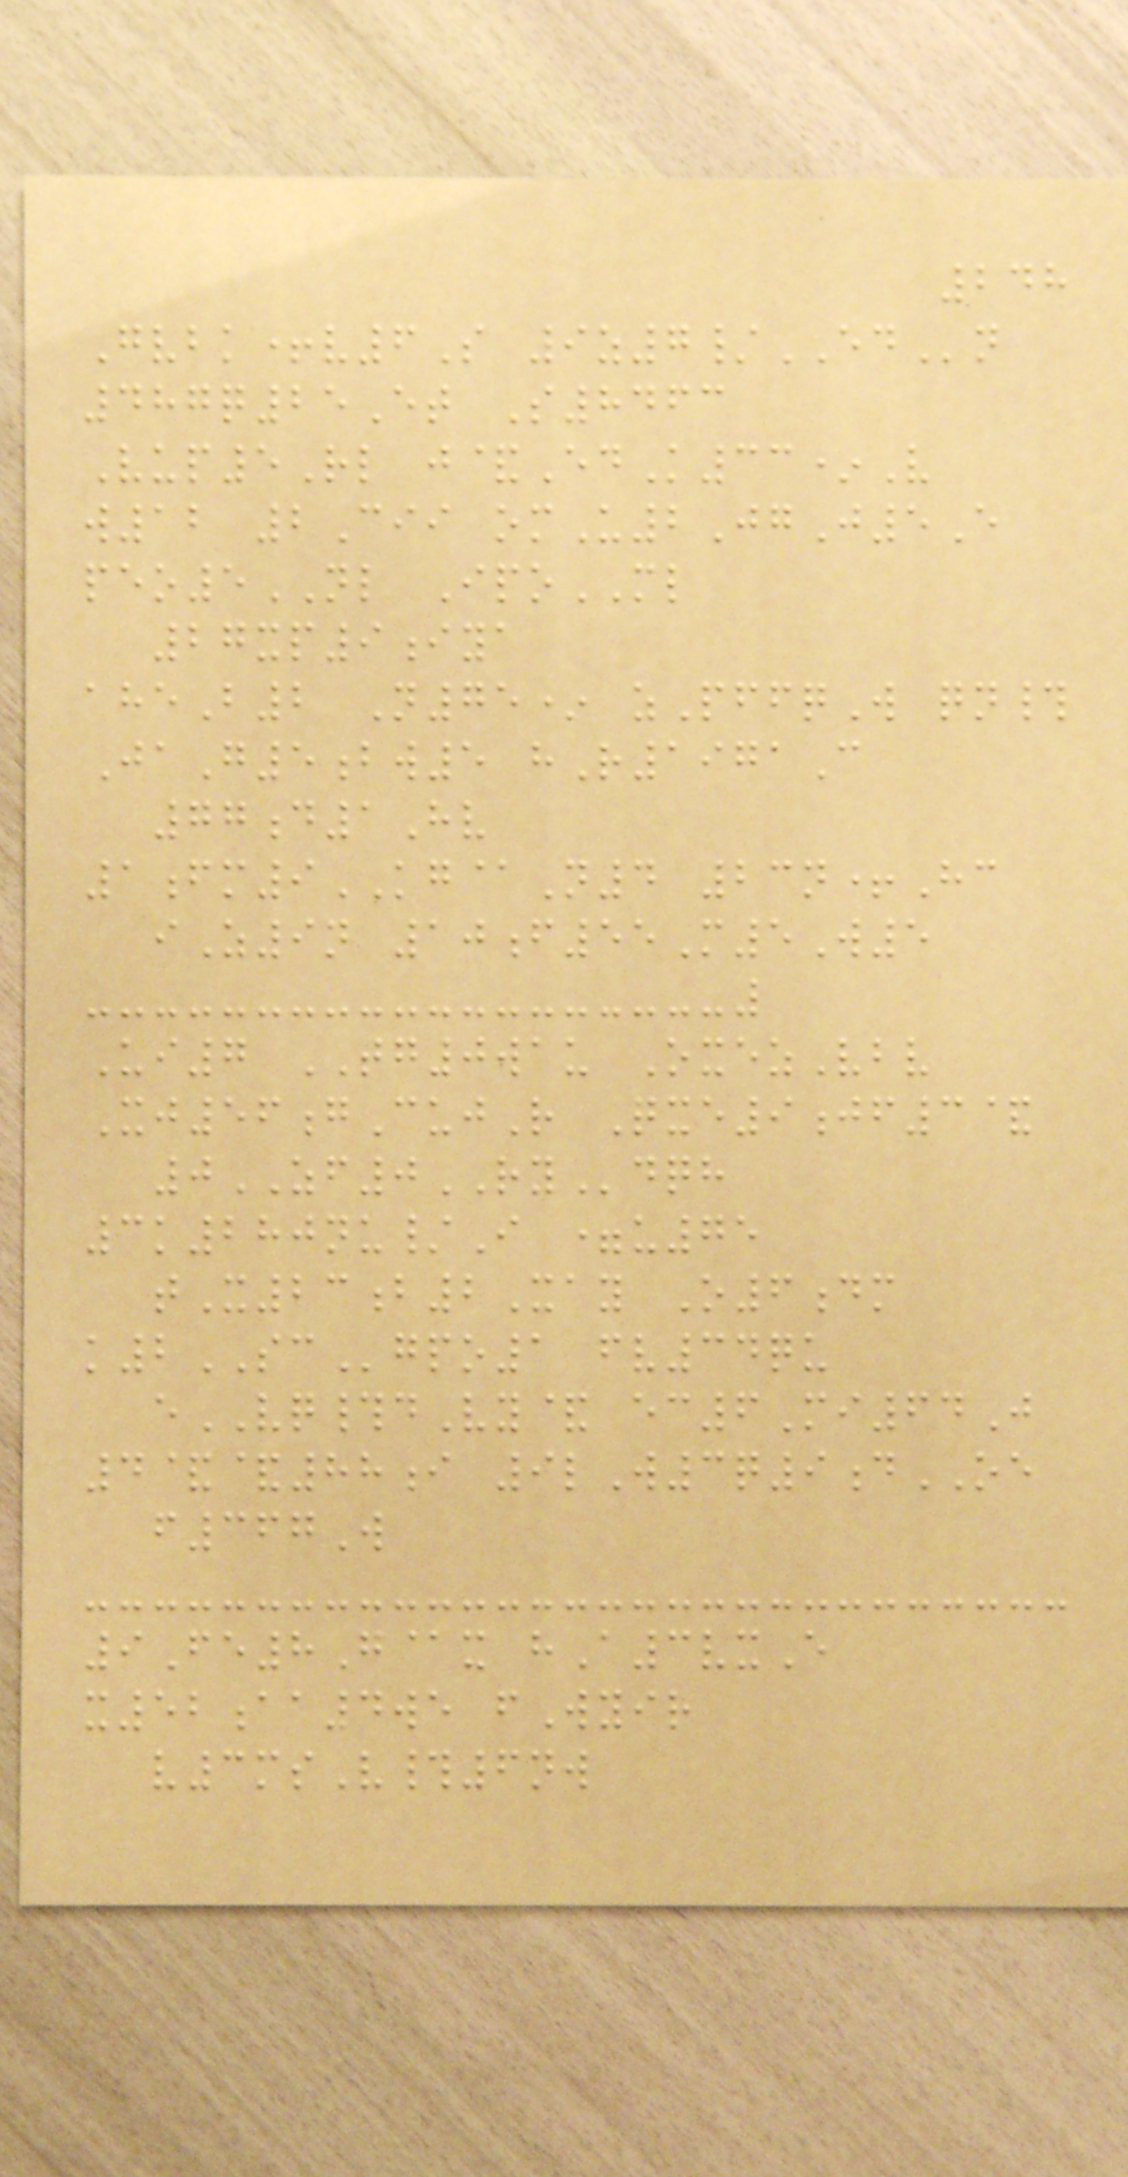248
Gvbk+v6S 9z7/EDn
487q25Et S8463
Vup5Rl j&EdK33*V
w12 2Cii omU2JgJ5E
peo5NL IpoML
27xp9iya
aheB2 N75* zPffqW qn#
JaG5bw5 hR1971C
77d1Hv
1fm9KG@N4 23n+Hc
iZ9n 10f55M5W5
Ui7 TG0wau OxezVbv
Xj56gCujR Qxe9jf3&
0ZF0RYdqh
3k280nu/I =u75
tX23b2Xay O6dm
k2SCgpo1 fv34qu
eVQ#dVy& ec6Mi64J
4&&88i 9lW3q9dOE
f367W
9Fe8G@x hA3vxE
x52aa4we fWyir
v3msV#6nw
